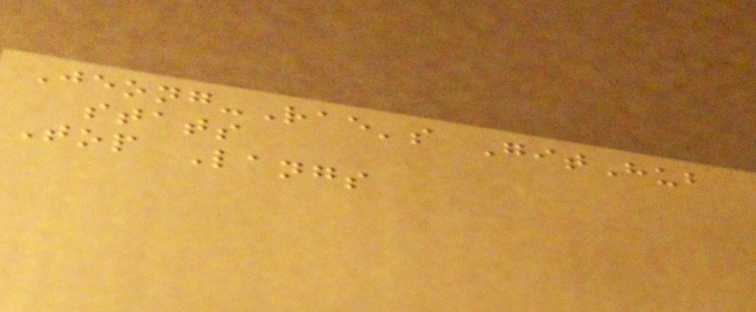Jeong-Rae's GitHub
stats
Top Langs
